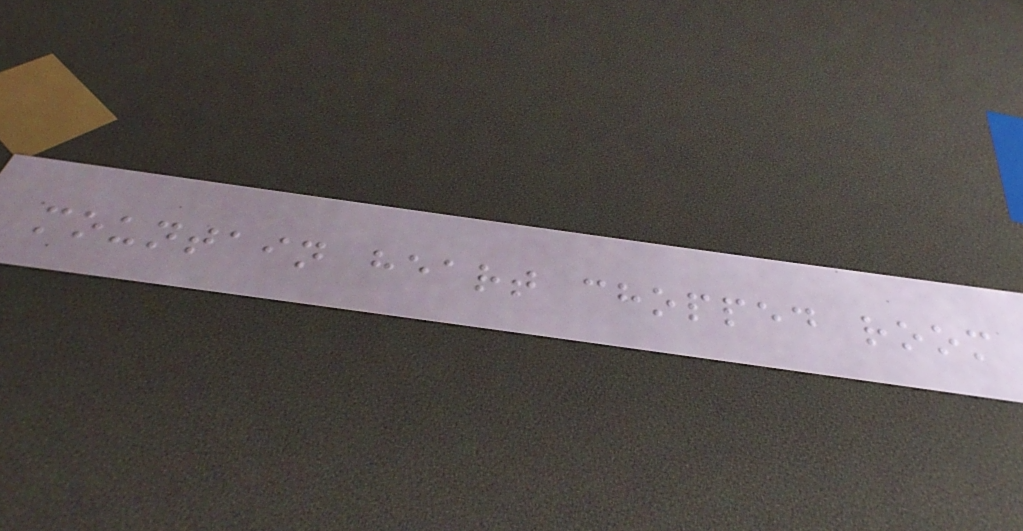mountain heart chopped room
